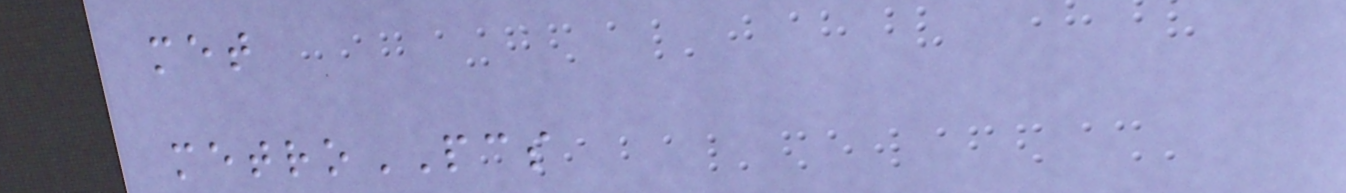met
metroPCS
